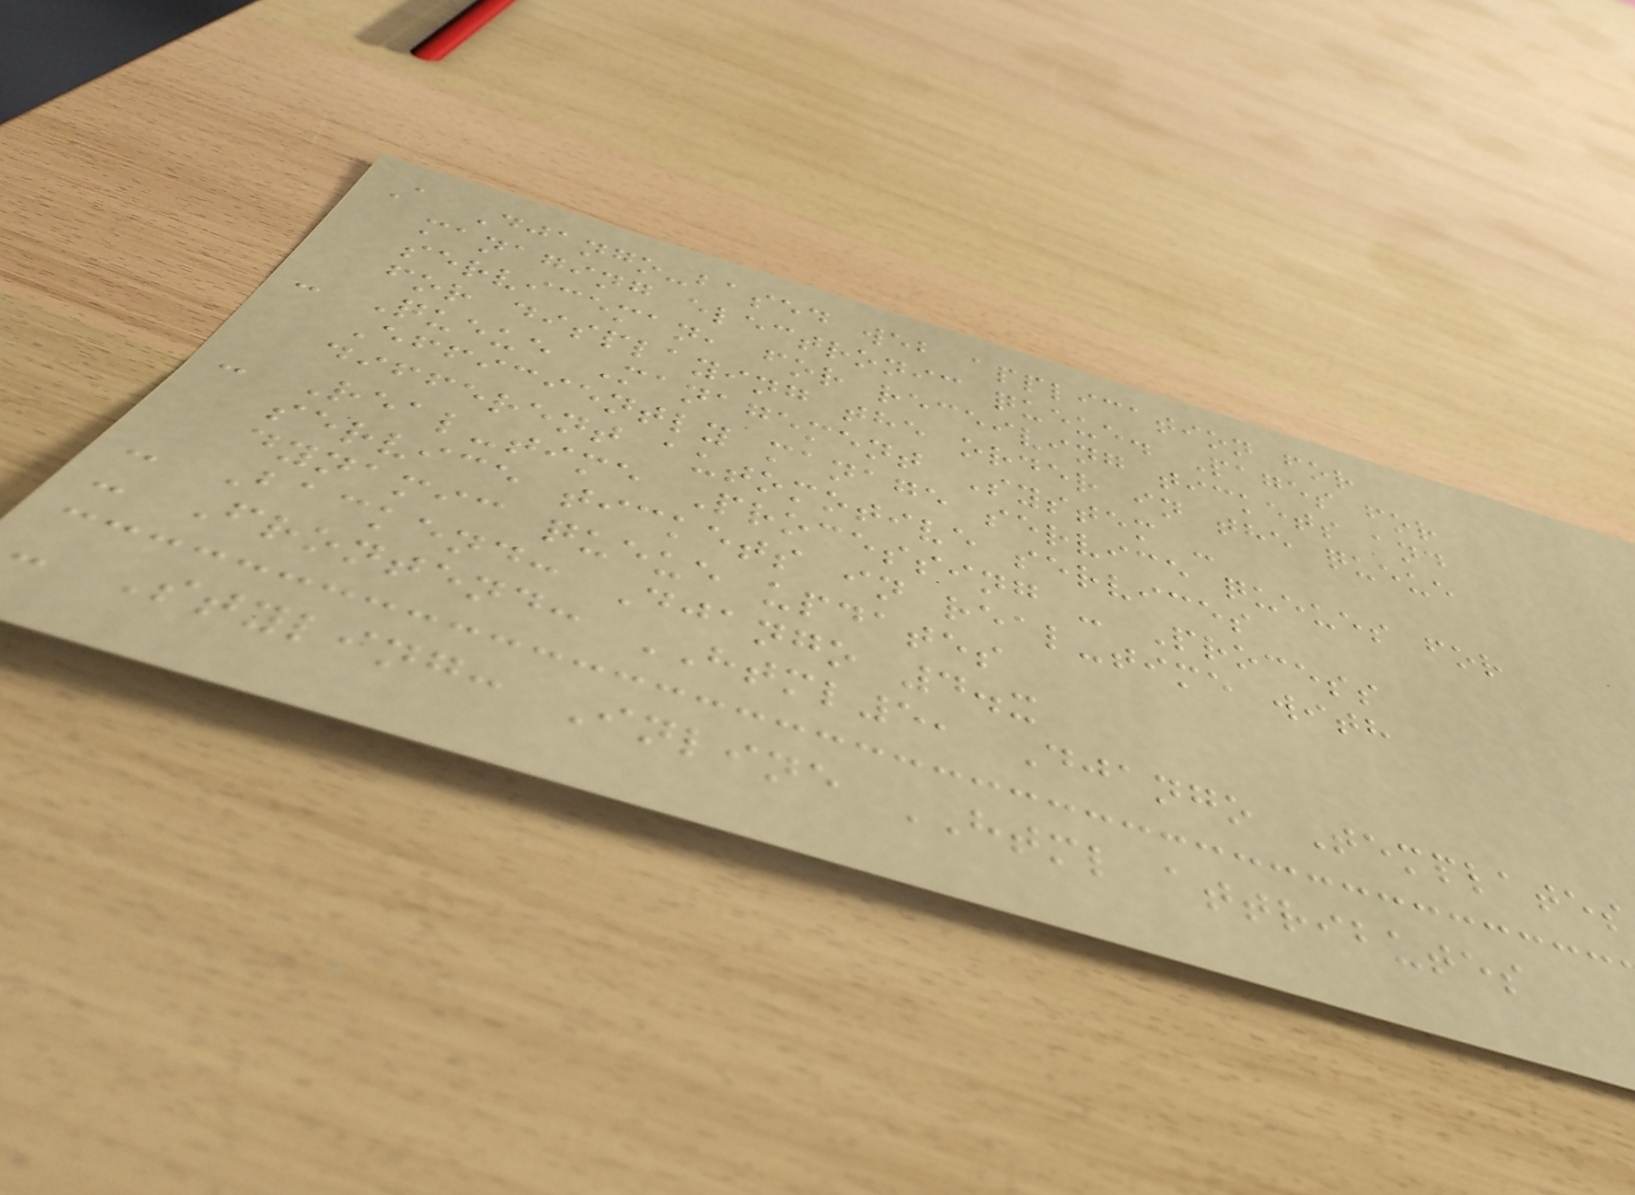A Django-based web application for
managing electronic queue. Pages for
serviceman, for receiving tickets and
for displaying the order in the queue
- Queue Management System -
Efficiently manage service queues for
different automotive services
- Real-time Processing - Process
service tickets in real-time with
dynamic queue updates
- Backend: Django 4.x
- Frontend: HTML5, Django Templates
- Styling: Inline HTML attributes
